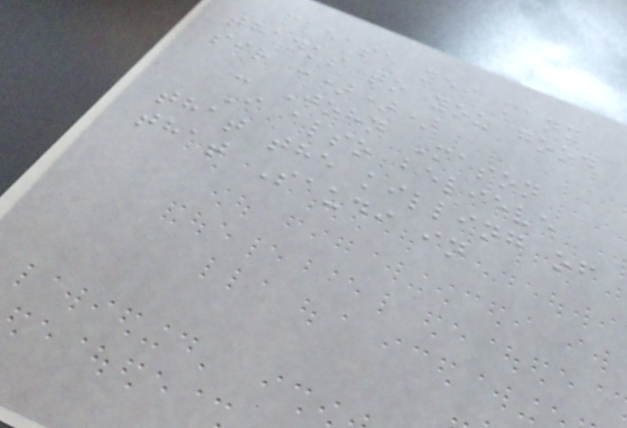please yes many
thanks to you good
sir :)))
- John Mason
I also believe
that the killing of
that Saudi in
